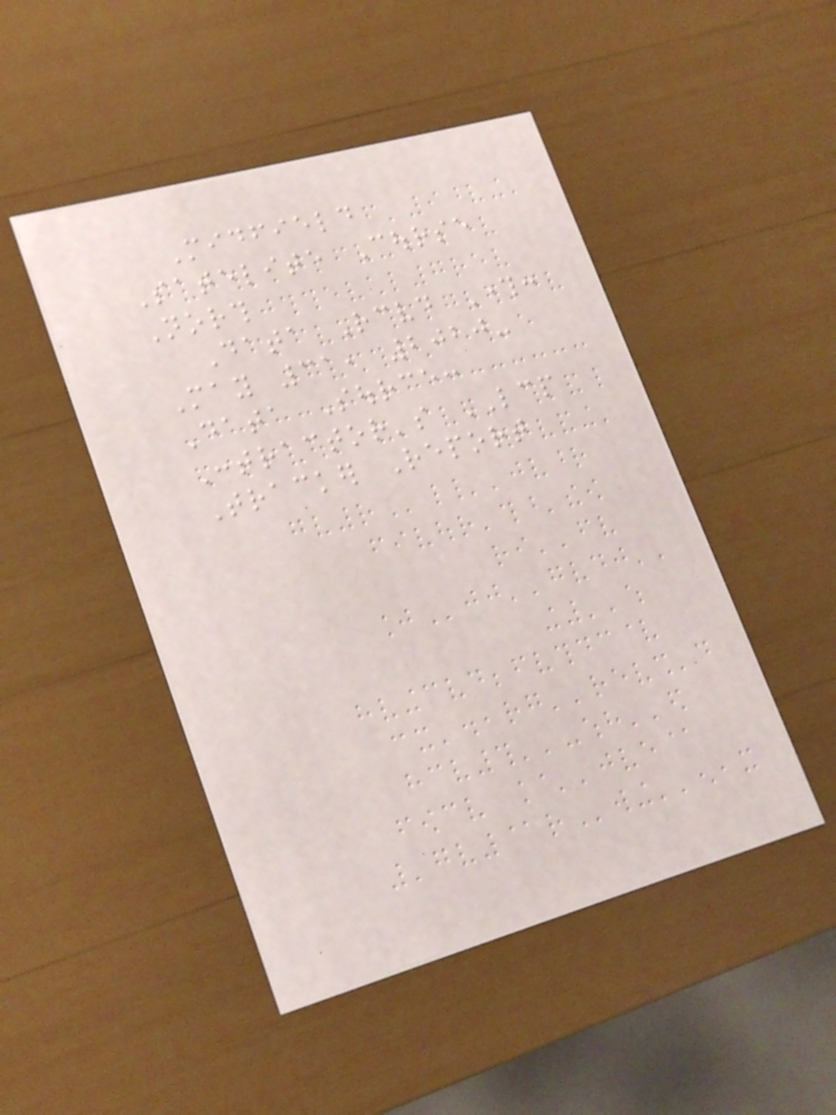Midfield
Satelite Course
North
Data Received Through:
May 31, 2020-
Data Source:
Contractor's LCP
Tracker Report
